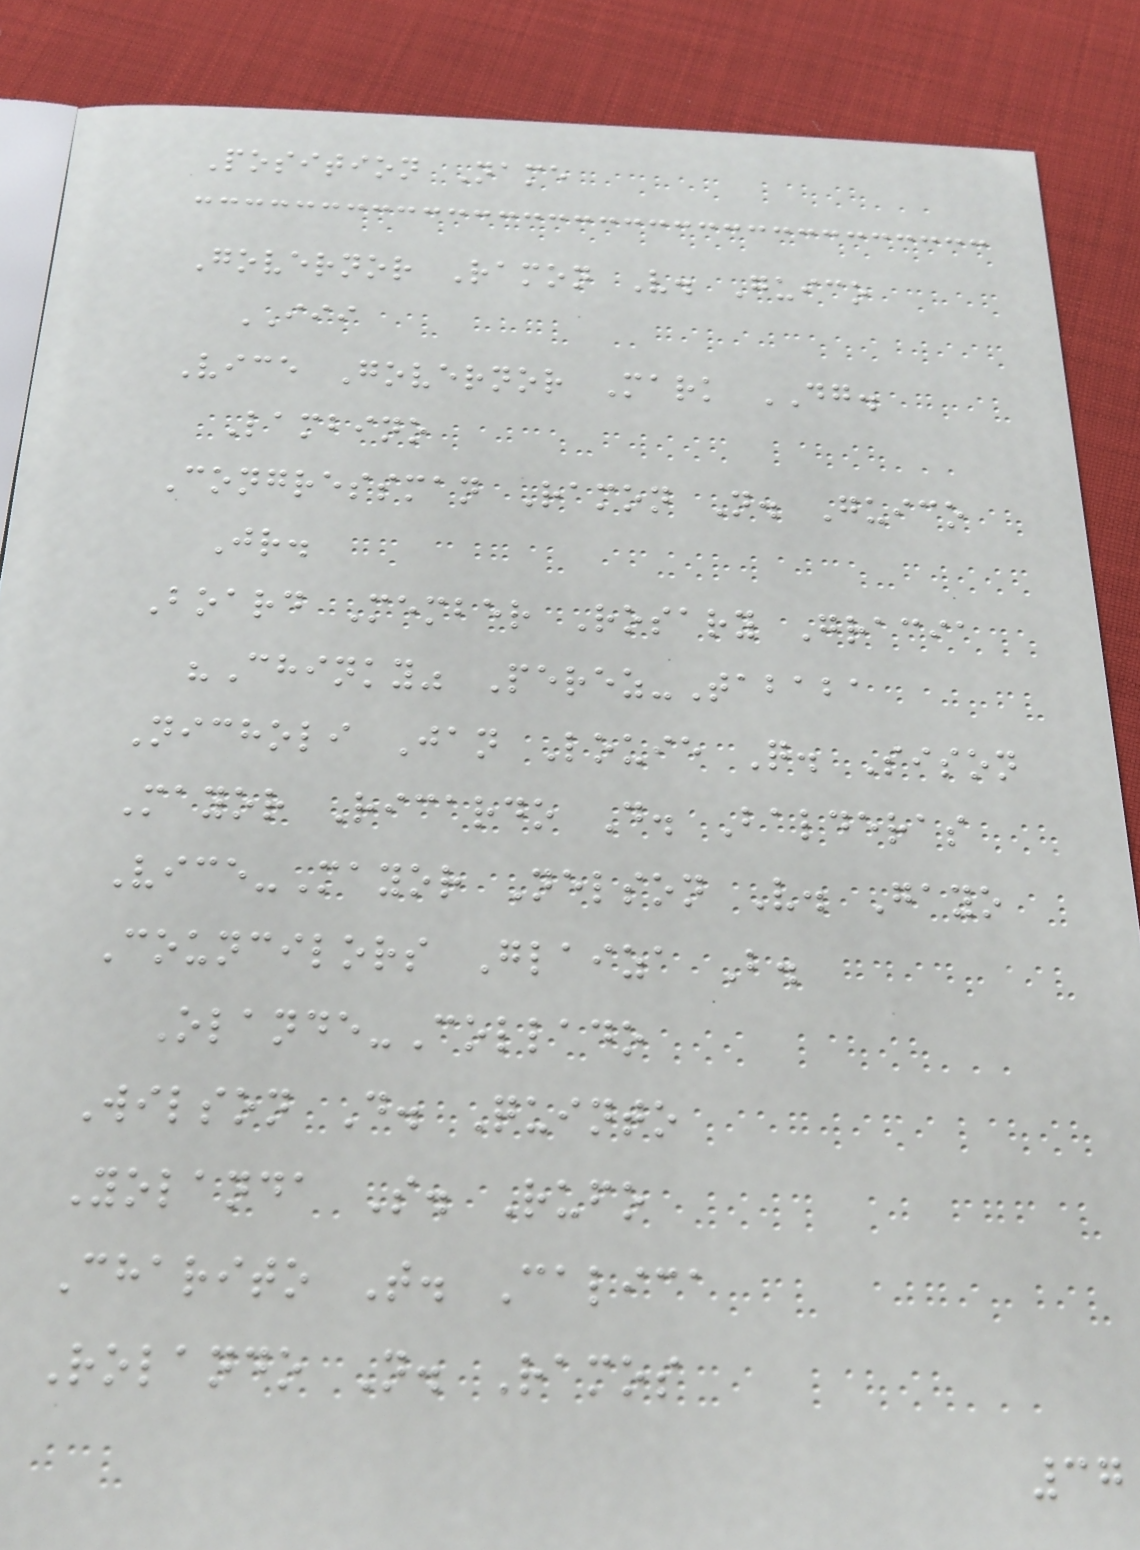Position Name
Governor Ramon V. Guico
III
Vice Governor Mark DG.
Lambino
Congressman Ramon N. Guico
Jr.
Board Member Rosary Gracia
"Chinky" Perez-Tababa
Nicholi Jan Louie Q. Sison
Mayor Ricardo D. Balderas
Vice-Mayor Nelson V. Gayo
Councilors Glaiza B.
Olande-Collado
Wilson D. Quinto
Yolanda S. Rufo
Charito T. Calica
Rolando N. Ramos
37
